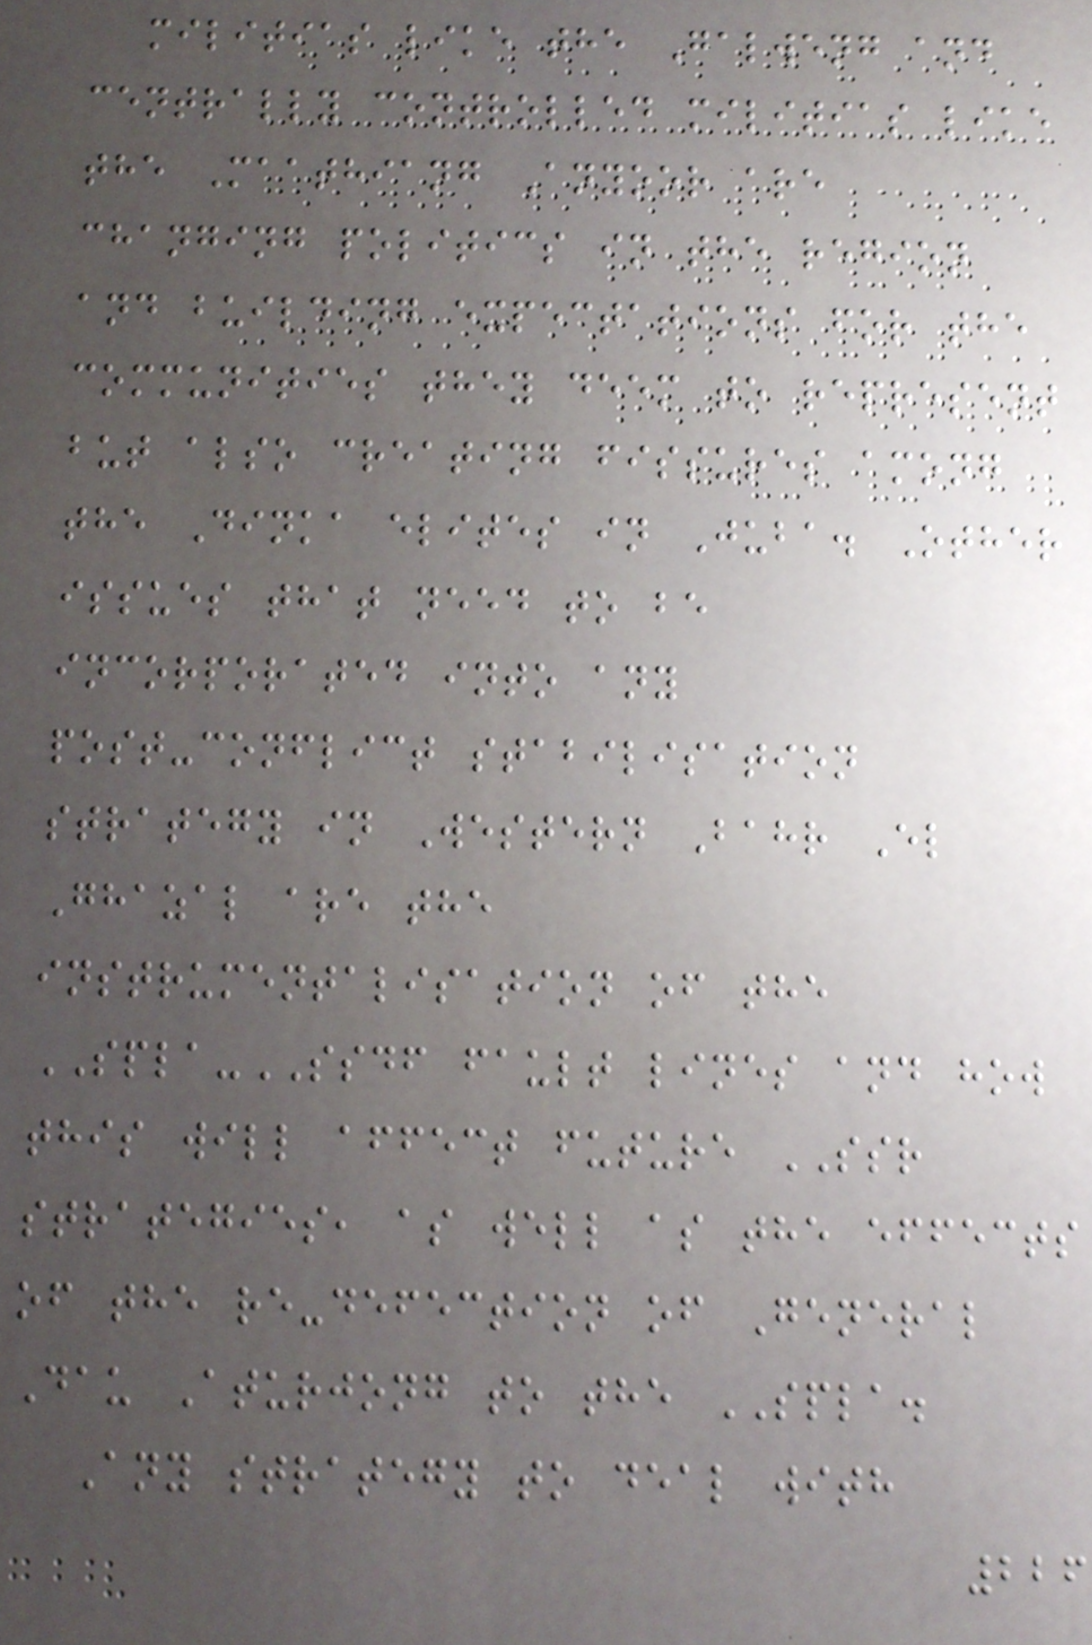militias like the Galweng and
centrally controlled militias like
the Maathiang Anyoor are
changing politics in the region
and building expectations for the
communities they deem to represent
but also creating fissures among
the Dinka elites in Juba. Other
issues that need to be
incorporated into any
post-conflict stabilisation
strategy in Western Bahr El
Ghazal are the
instrumentalisation of the
SPLA-SSDF fault lines and how
this will affect future SSR
strategies, as well as the effects
of the re-defection of General
Dau Aturjong to the SPLA.
Any strategy to deal with
226
